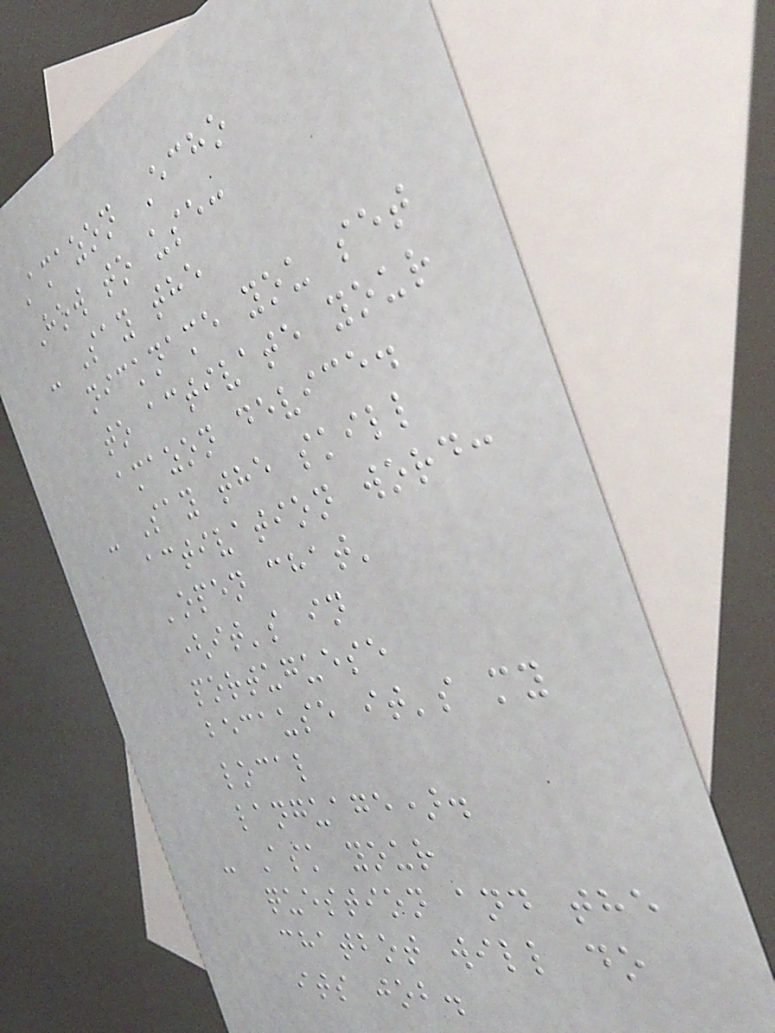Amazon Echo
How to use:
- Say the
nickname you set
to activate your
amazon device.
- Say the skill
activation word:
'open chat'
(it's in
portuguese
because it's my
local
language).
- Ask your
question and the
chatbot will do
its job.
